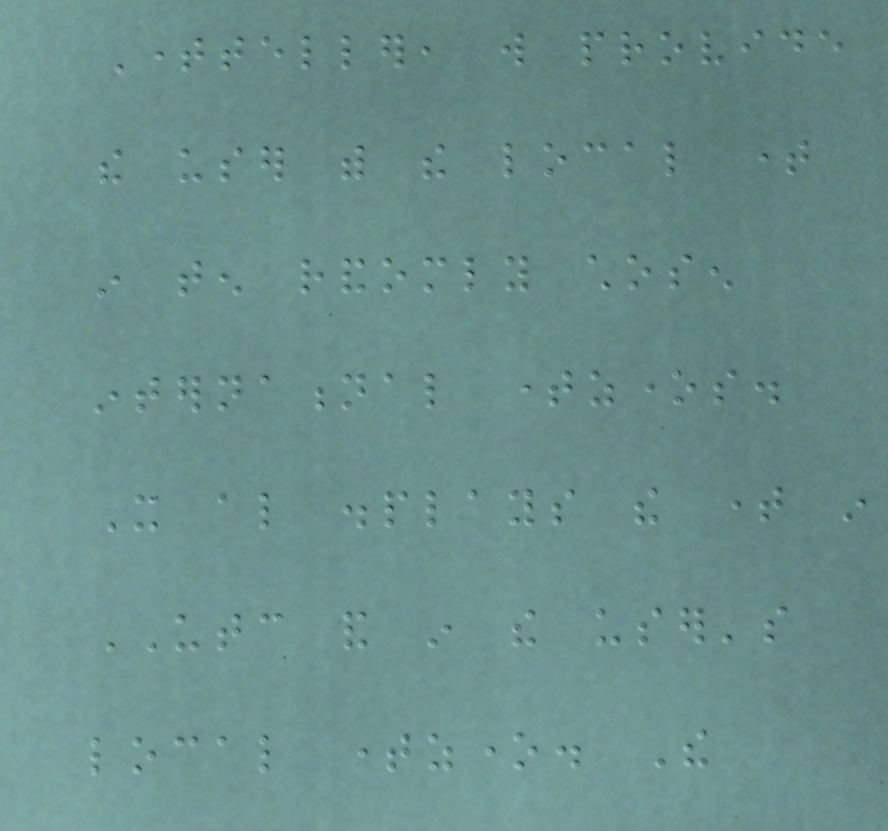Timeteller, will provide
the user with the local time
in ten randomly chosen
international timezones.
It also displays the time in
UTC and in the user's
local timezone. The
